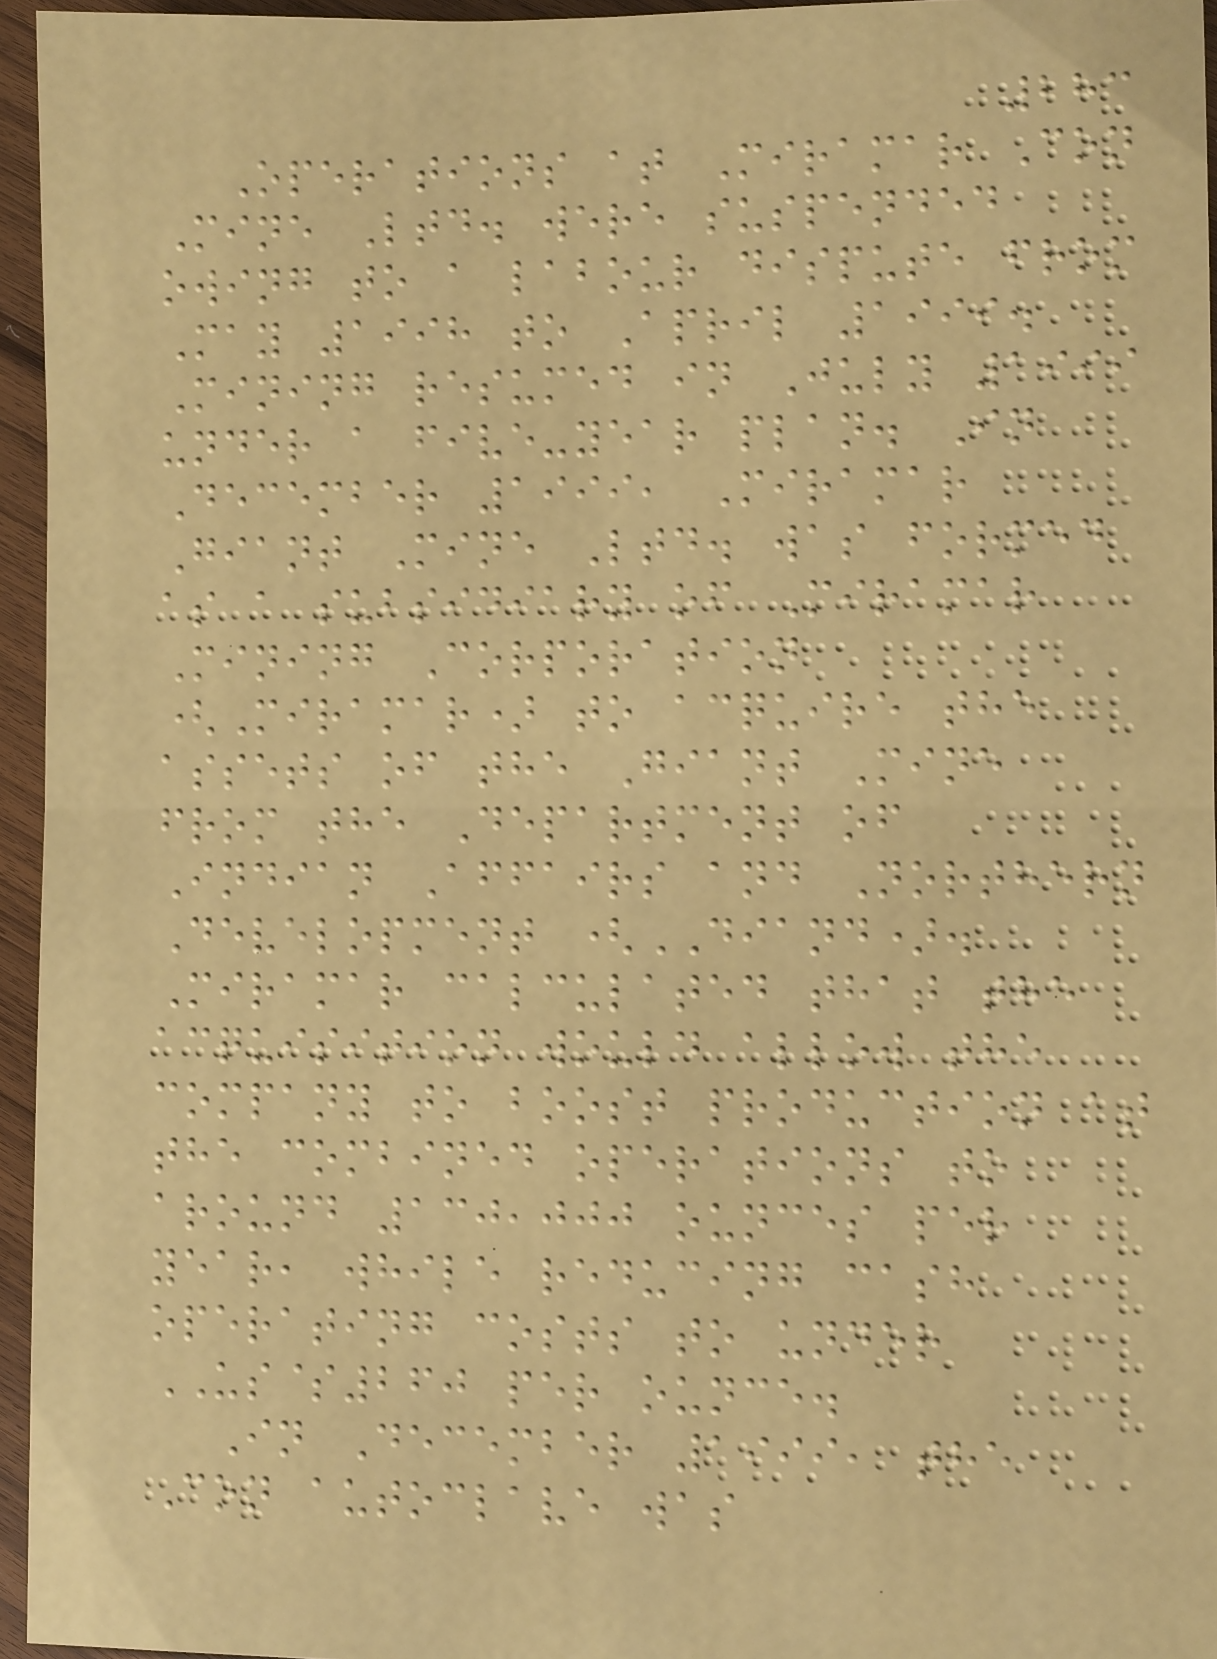283
Operations at Miramar Con
Mine Ltd. were suspended
owing to a labour dispute from
May 1998 to April 1999.
Mining resumed in July 1999
under a five-year plan. In
December 1999, Miramar
Giant Mine Ltd. was formed
as a subsidiary of Miramar
Mining Corporation
(Miramar) to acquire the
assets of the Giant Mine
from the Department of
Indian Affairs and Northern
Development (DIAND).
Miramar calculated that the
acquisition would allow the
company to boost production at
the combined operations to
around 130,000 ounces per
year, while reducing cash
operating costs to under
US$260 per ounce.
In December 1999, the
Con autoclave was
